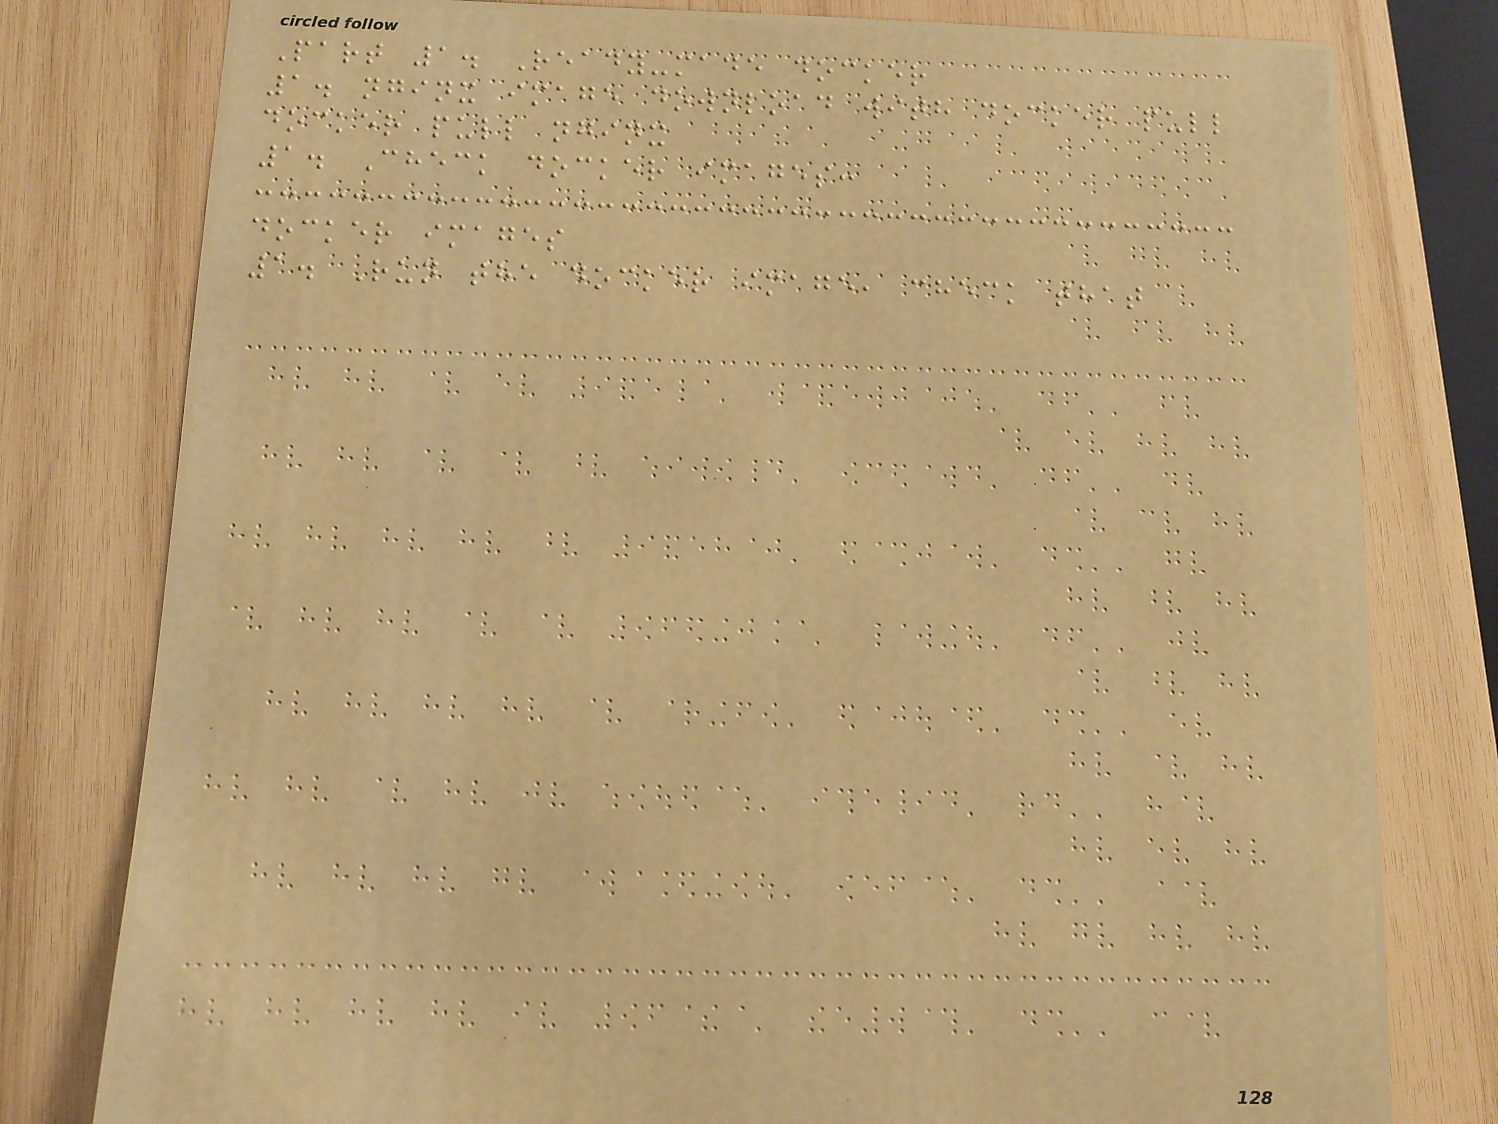Part 1. Ready-made docker
1. nginx image download with docker pull
docker pull nginx
1. Check docker images:
docker images
1. Run the docker image, check that
